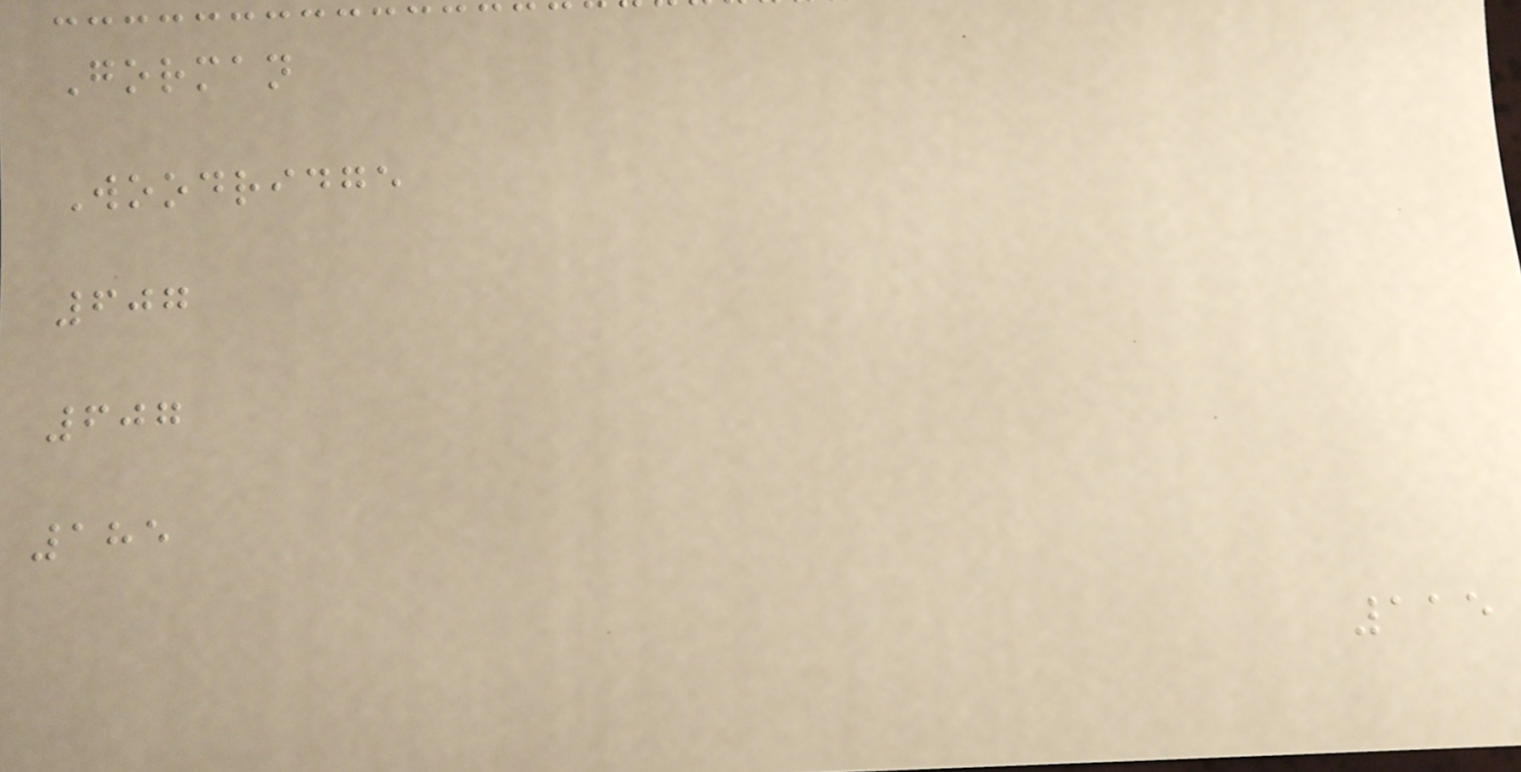Gorman
Woodridge
607
607
185
115
